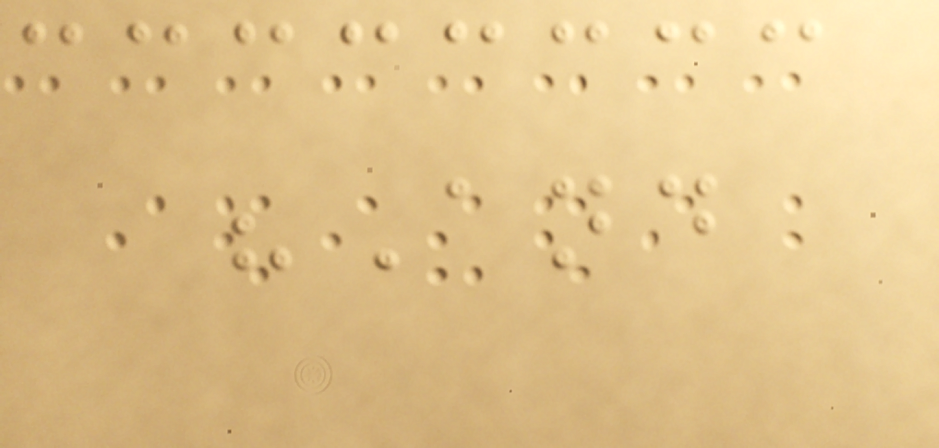"And
